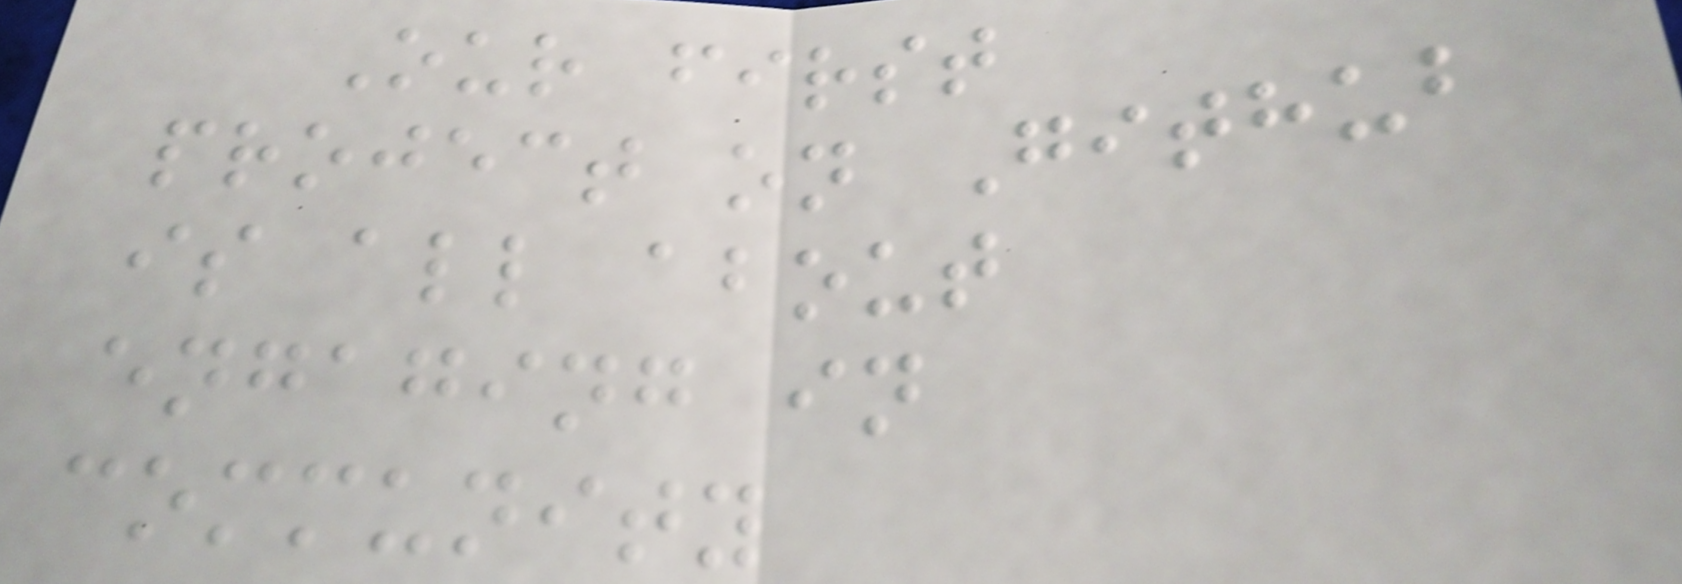Our first
project on Github
is all about
engaging in
community
